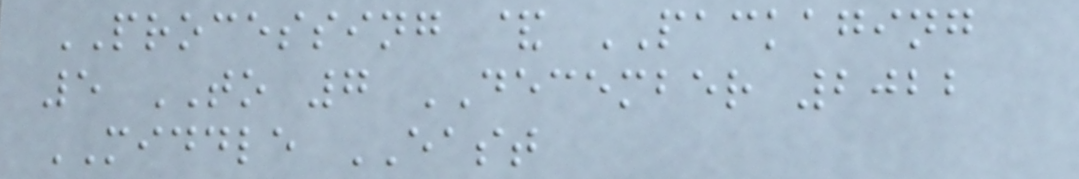PROCESSING & PACKAGING
5 TO 7 DECEMBER 2022
MIDDLE EAST
